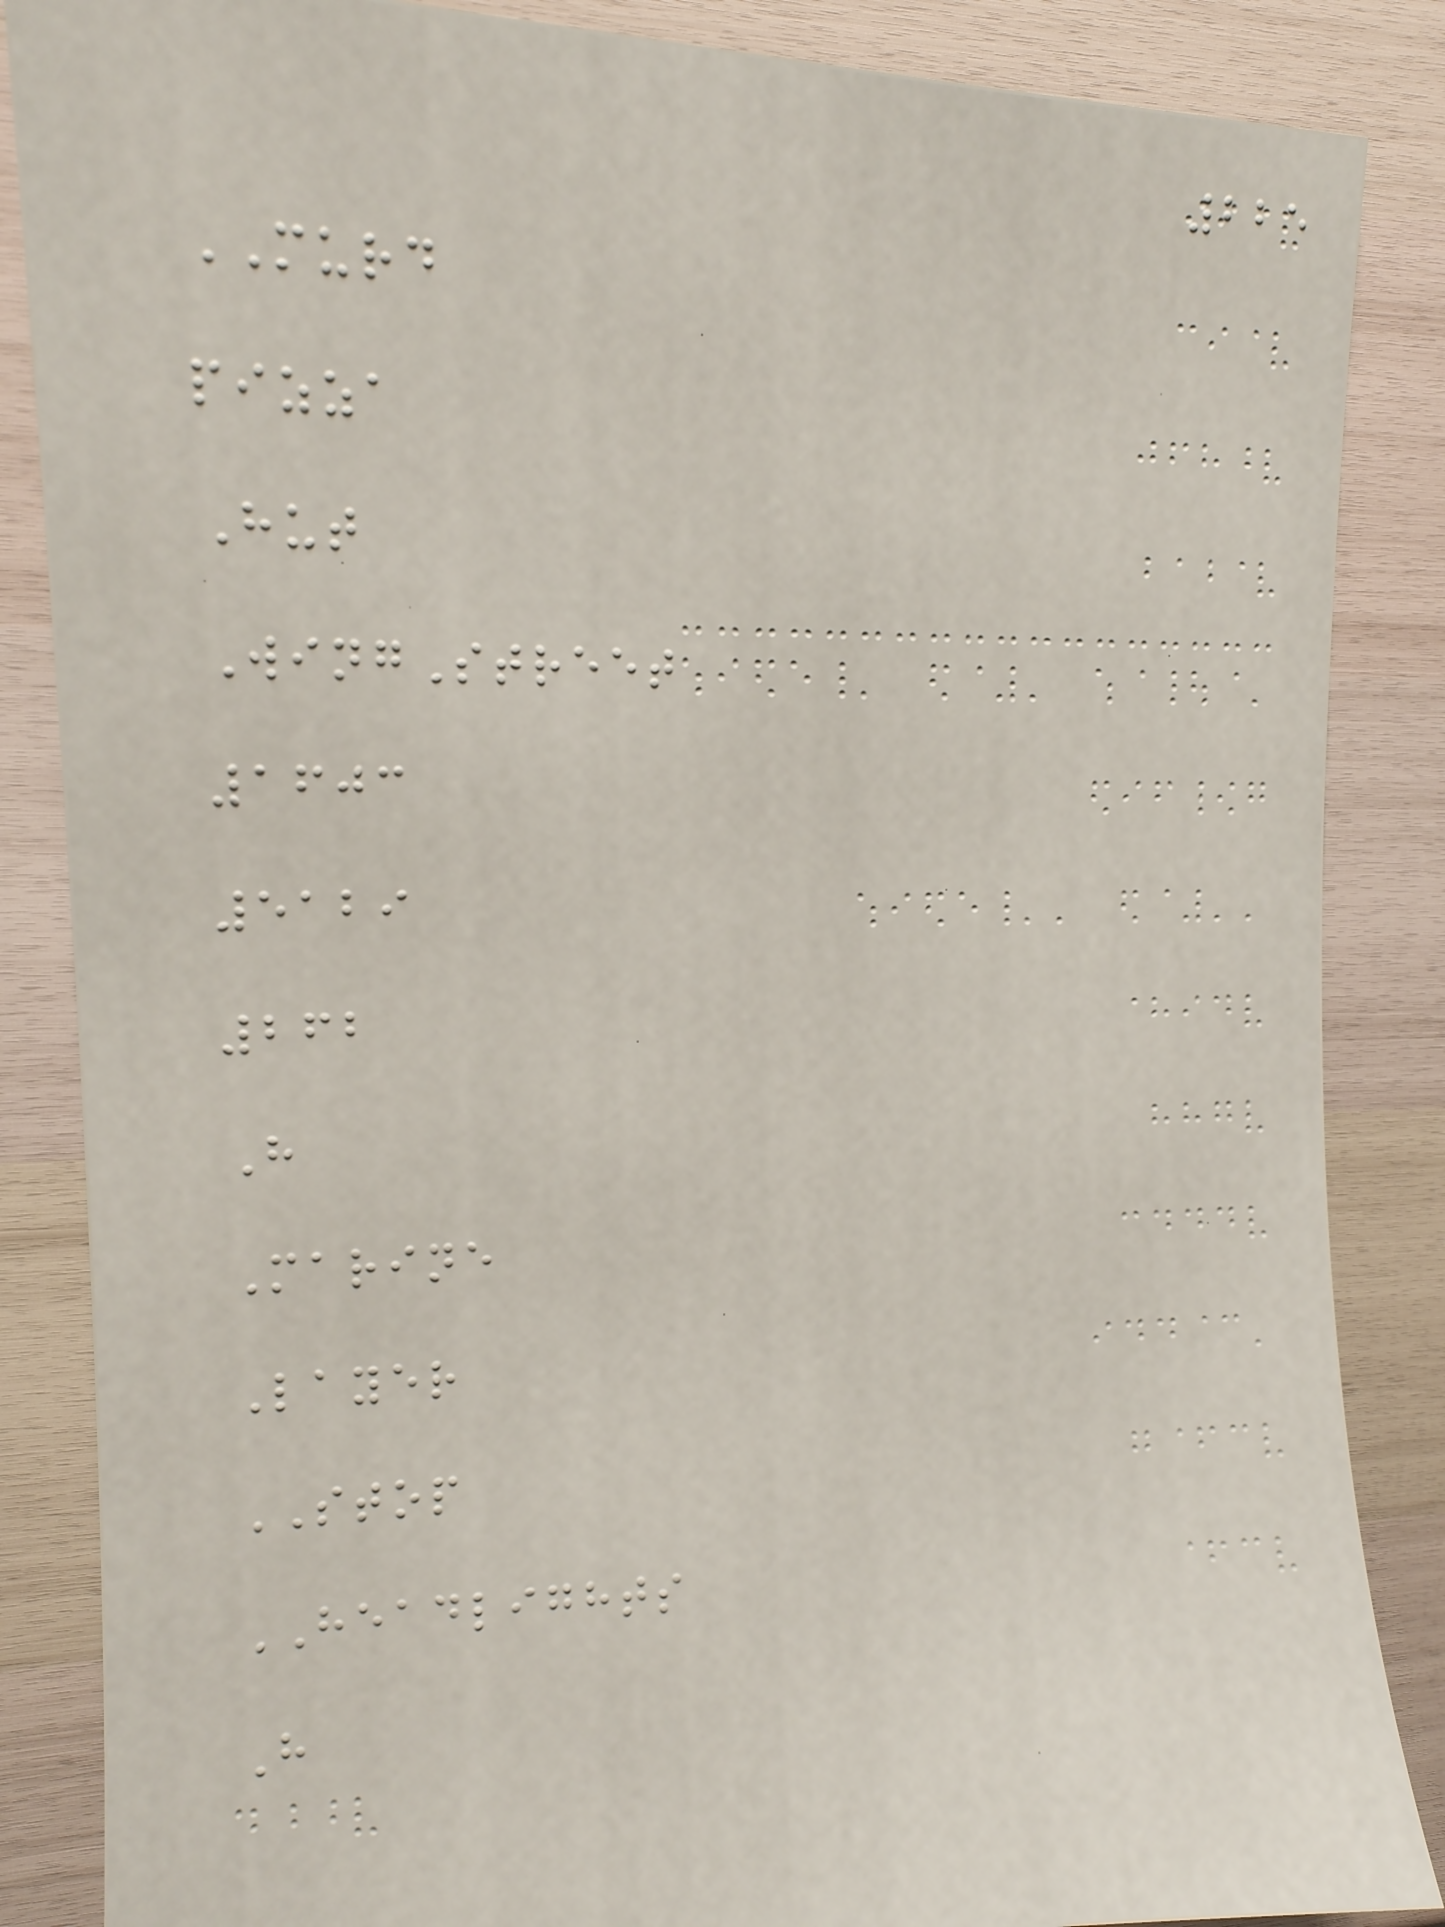225
MURD
pizza
Hut
WingStreet
1603
5129
262
H
Marine
Layer
STOP
HEADLIGHTS
H
